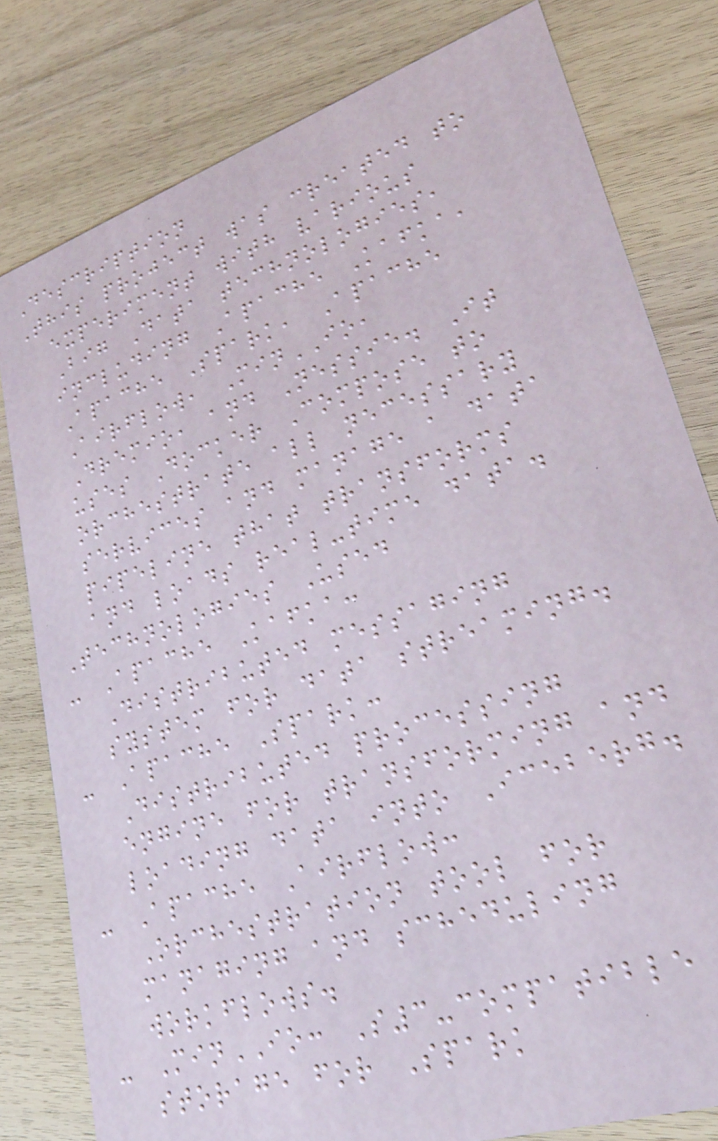Description
This project was created to
experiment with various
Big Data technologies,
including Apache Kafka,
Apache Spark, Apache
Airflow, MinIO,
Dremio, and Nessie. It
uses Docker Compose to
orchestrate all necessary
services and manage a data
pipeline that transforms
and loads real-time data.
Technologies Used
- Apache Kafka:
Distributed messaging
system for data streaming.
- Apache Spark:
Distributed processing
engine for transforming and
loading data into Iceberg.
- Apache Airflow:
Orchestration tool for
managing and scheduling
workflows.
- MinIO: S3-compatible
storage for Spark
